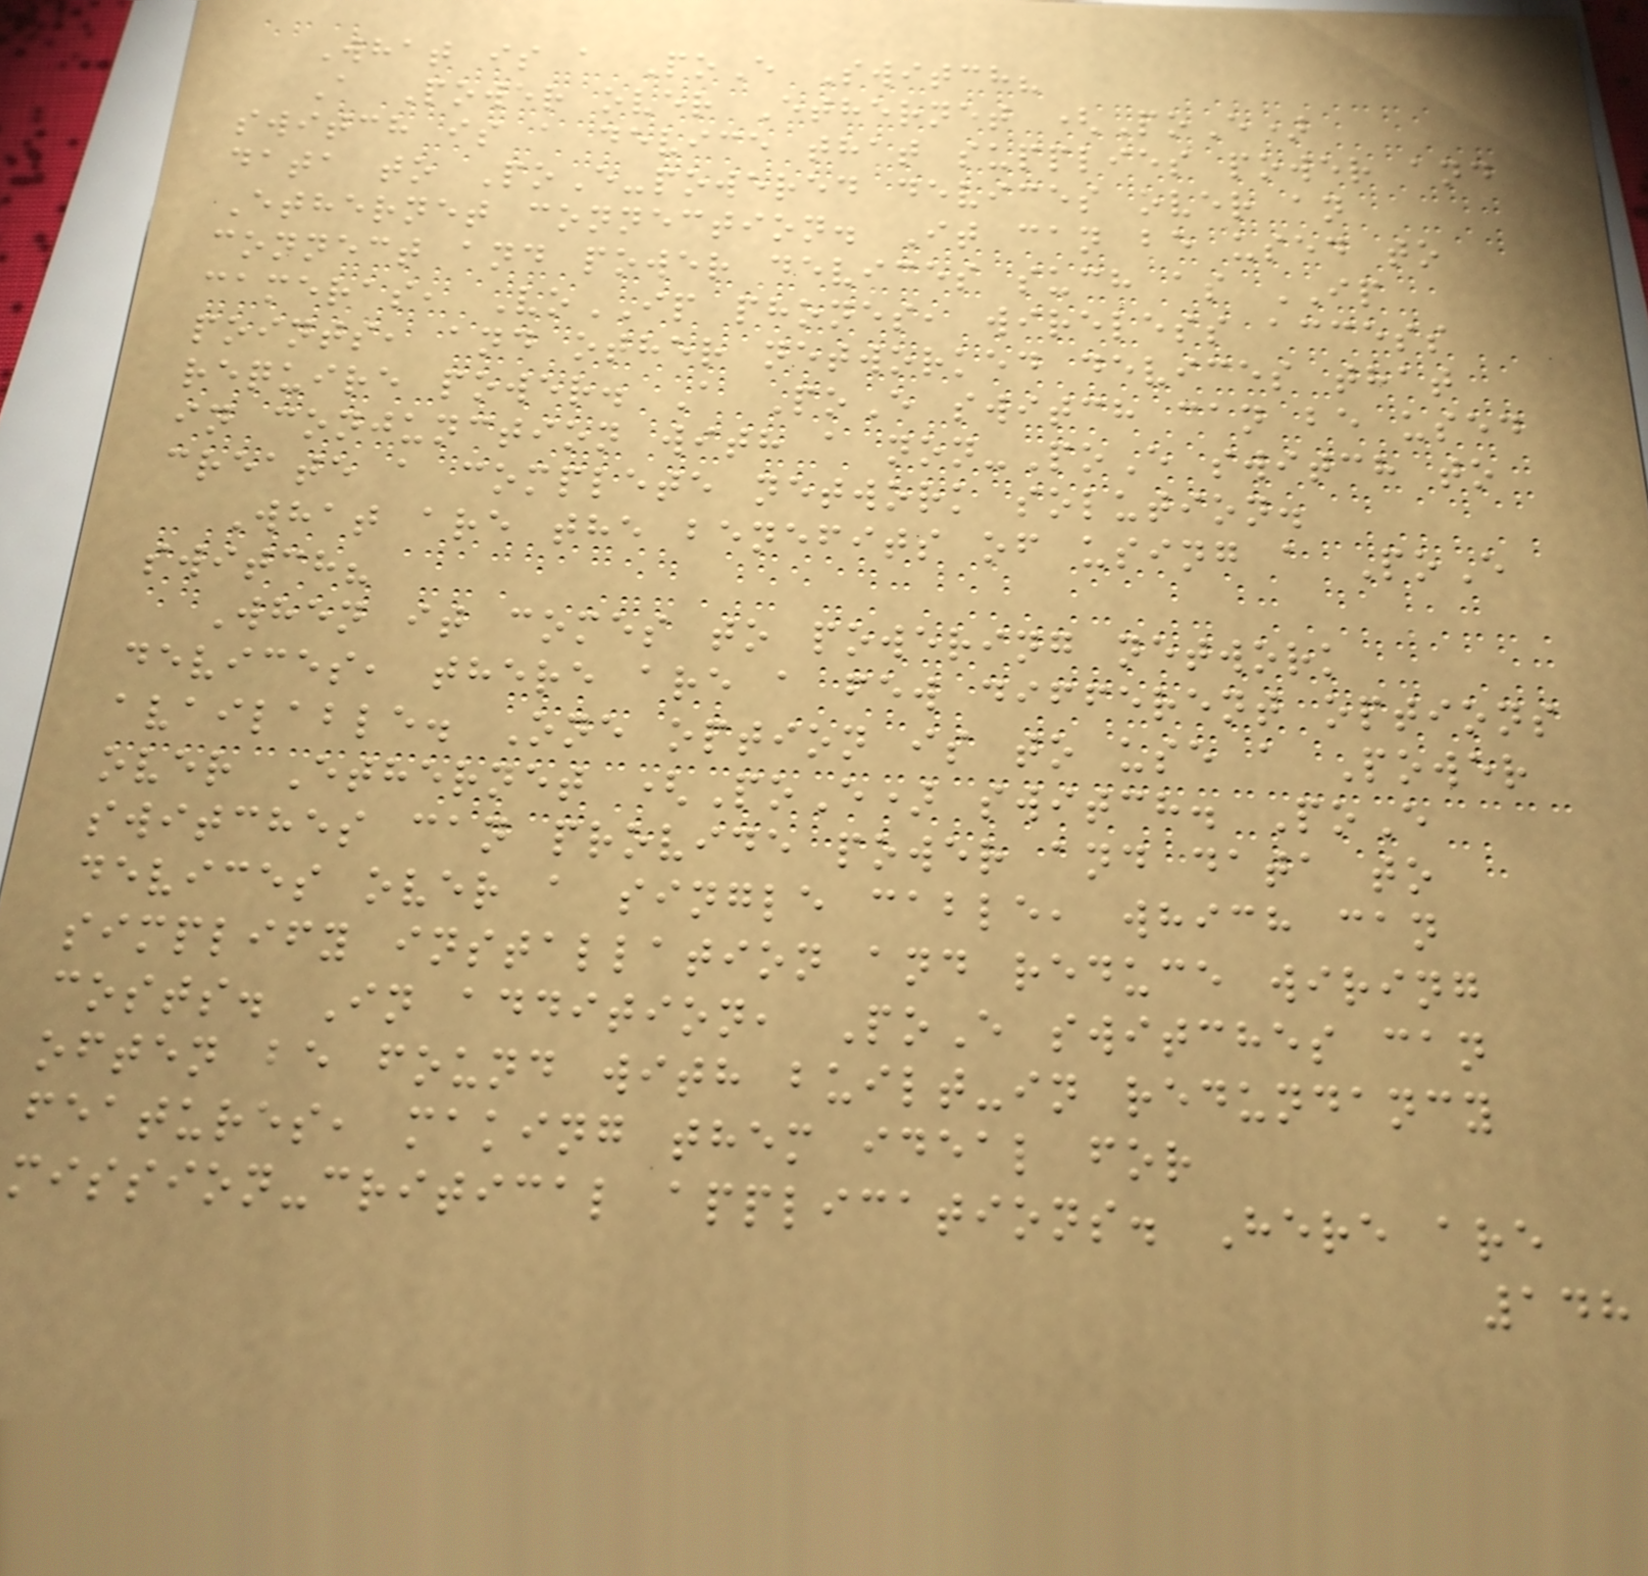What is a PoE Switch?
A Power over Ethernet (PoE)
switch is a device that supplies power and
data to PoE-powered devices over an
Ethernet connection. It can be used to
connect and power devices such as IP
cameras, VoIP phones, wireless access
points, and other networked devices that
require power. A PoE switch can be used
in conjunction with a non-PoE switch to
create a complete network solution.
What are the benefits of using a PoE
switch?
When it comes to powering network
devices, there are a few different options
available. One option is to use a Power
over Ethernet (PoE) switch. PoE
switches can provide power and data to
devices over a single cable, which can
simplify installation and reduce wiring
costs. In addition, PoE switches can
often be found with built-in redundancy
features, making them ideal for
mission-critical applications. Here are
148
